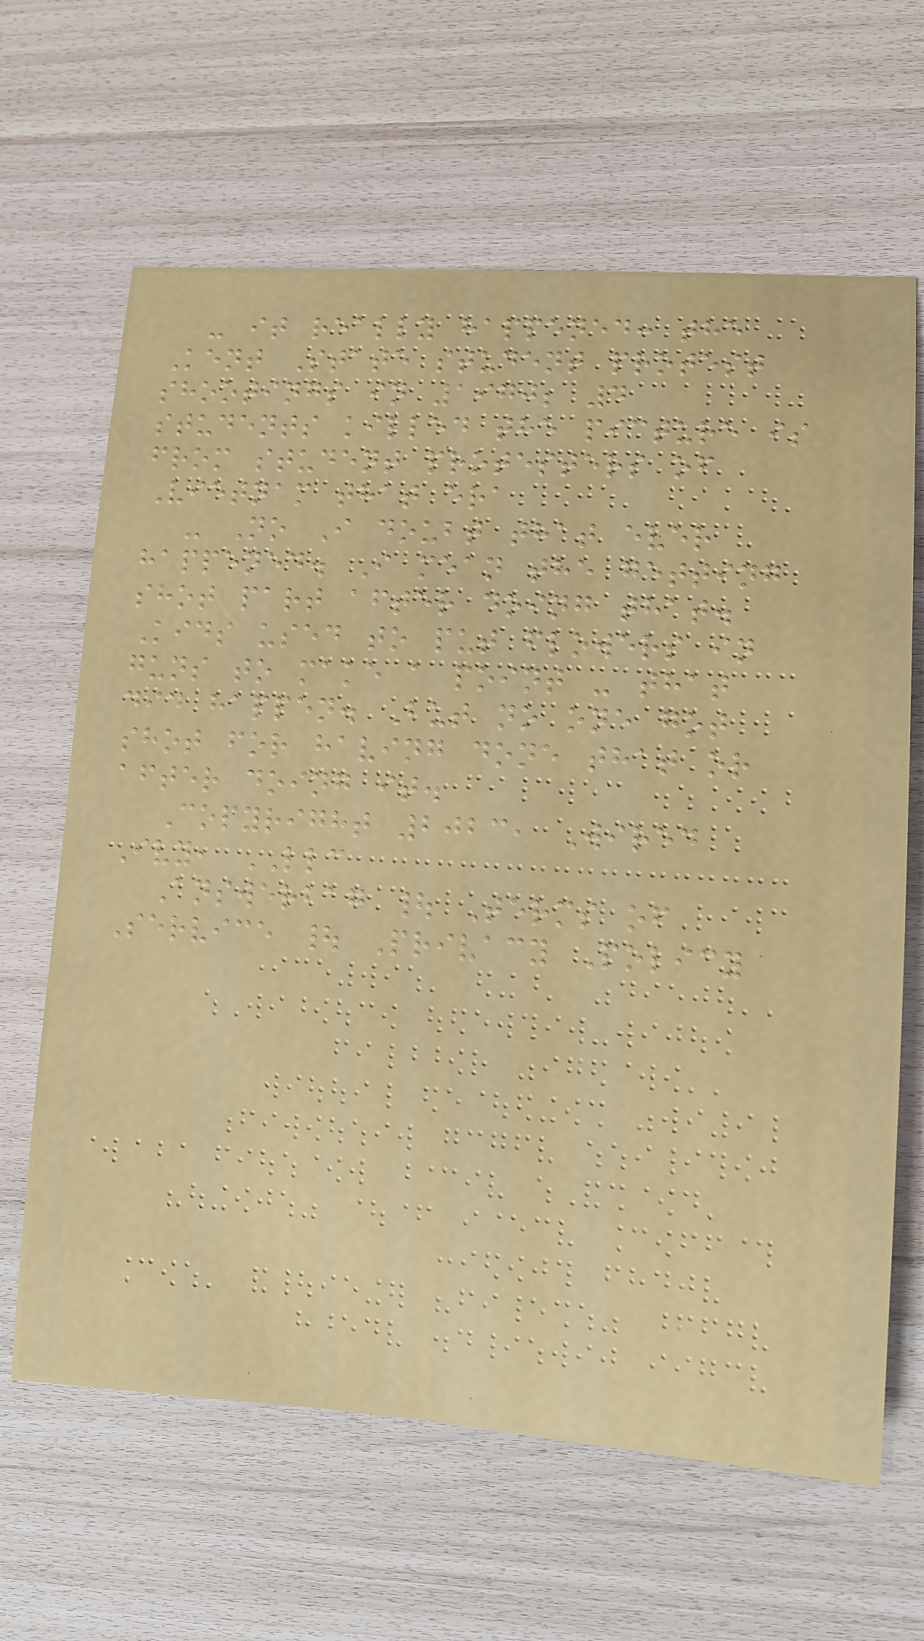- it really happened: the
Kent State student protest
shootings in 1970; 4
students killed the picture is
from student protesters of
Vietnam that era
- No I doubt that ever
happened. I mean the getting
shot part after doing that.
Kids used to put flowers in
guns to make a point - that
did happen. But no one got
shot for having done that or
after doing it.
Copyright 2023, Wired
Ivy, LLC
Answerbag | Terms of
Service | Privacy Policy
